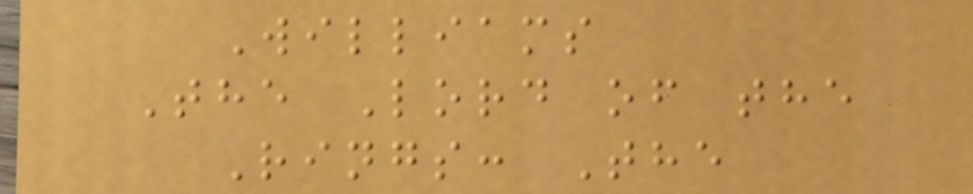Williams
The Lord of the
Rings: The
